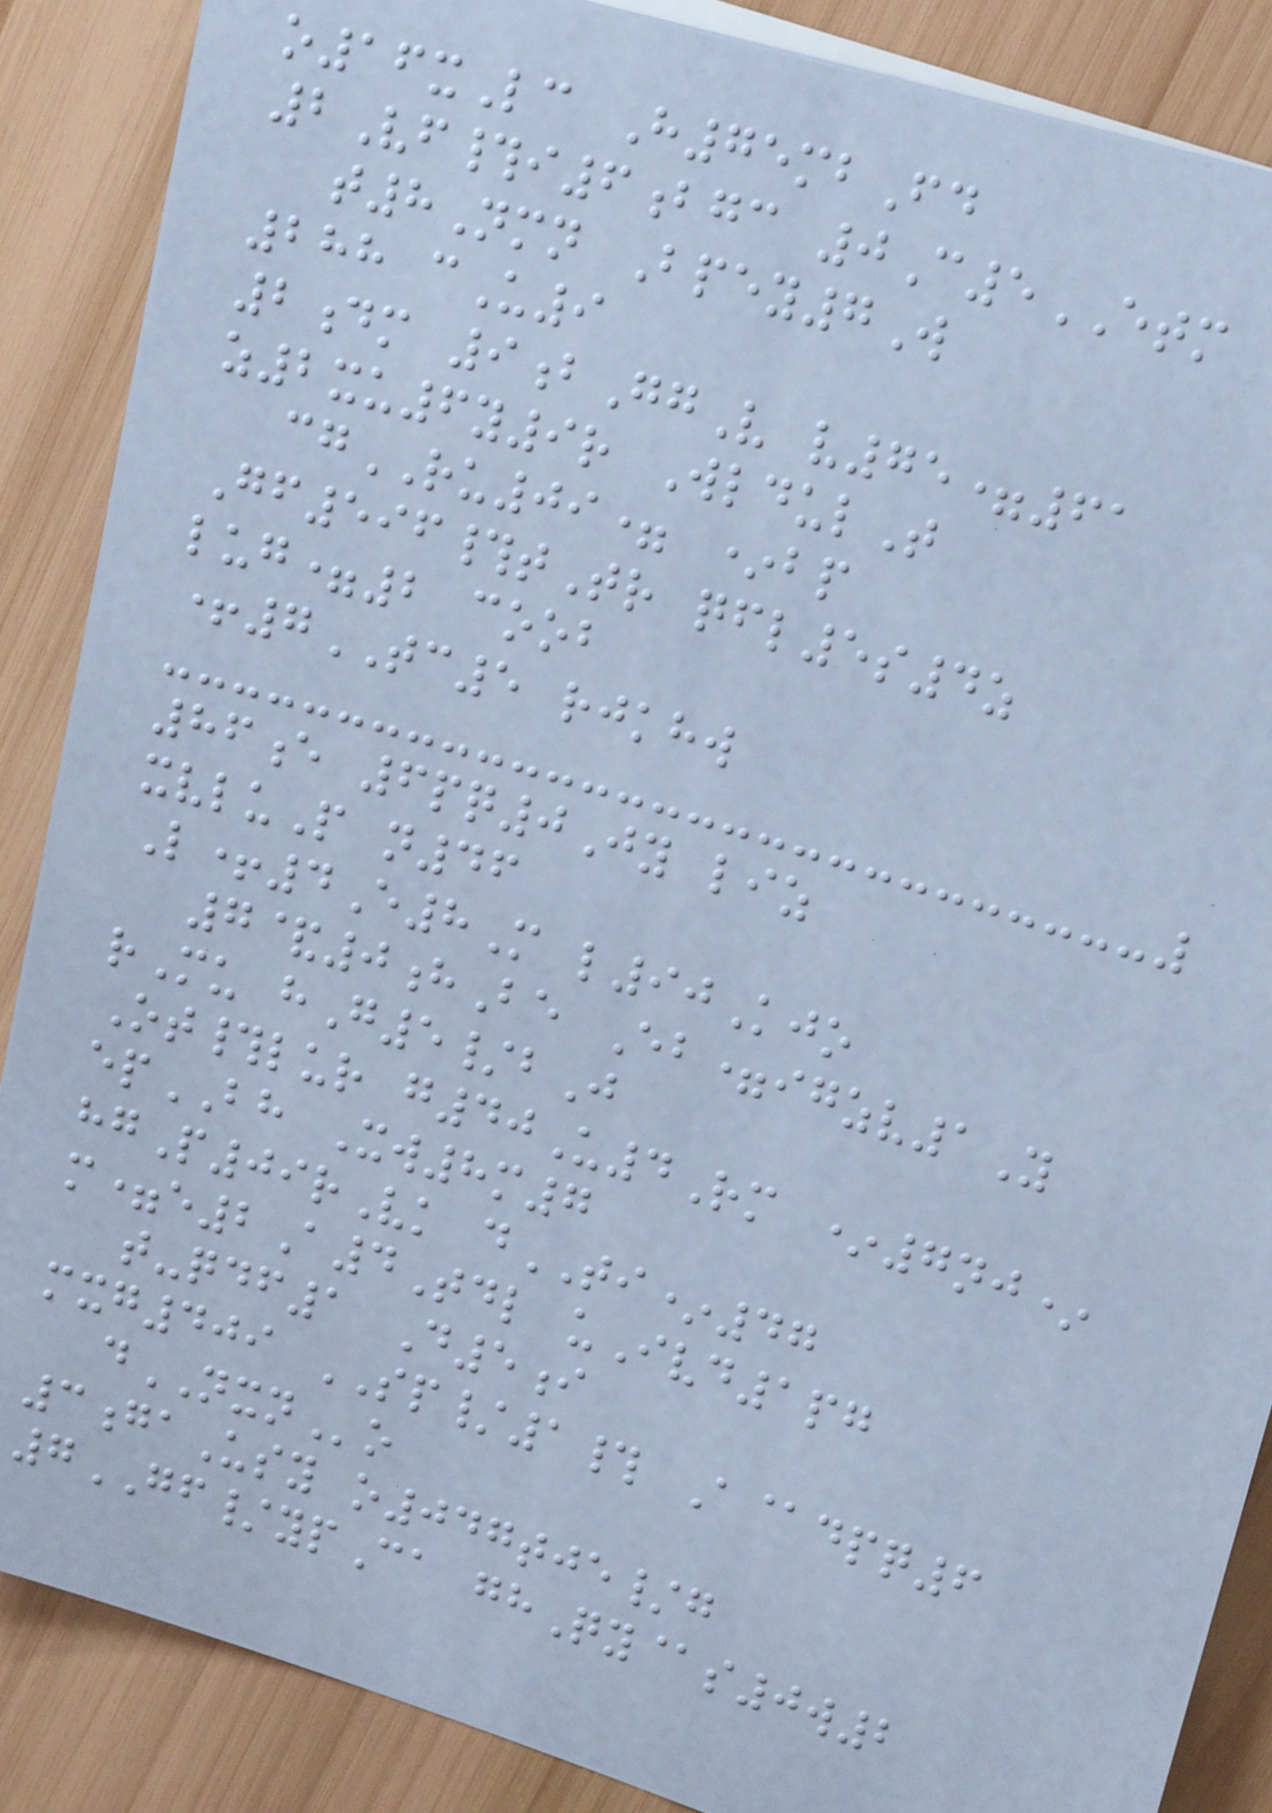o16xLc H75mbFd
2Vf#i6bgc 0C5ETM
t8Nmn Bpey7W
288 cU9
2dm 9bGgV v75=61
z2xu6y9r WldulT
cgRU09= *bp
Gf596#tTr qfl5s4z
lug=2 coob
+7TC5 rjkhw
86e 6pq0Jy liz
xvluP n46
L+4E8M l90Kjo
7&0hBe Eb=igzv1Y
rMu hG5/bJ
Ot#lur g40U4Rm *7nj*
epBH Xw8m7
hgP09rVk dTI*47
m=e2A4Tdl uIvd1pg
t-qdf1 D5i
mxg409 SP/1# A@dpq6
dNXNo
3gaUsy o047tje/g
7GF/ypCa ghQy@s0w2
